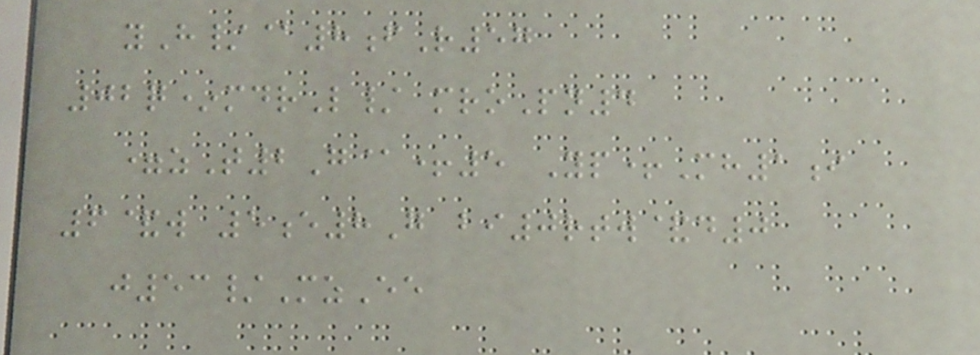yH/@8fR57
02q*mdrL/ mroPn4
=zT2G@+5 Yp+Mh1i
6&w 5e8G bi0rtw&d0
j53/MzEe
